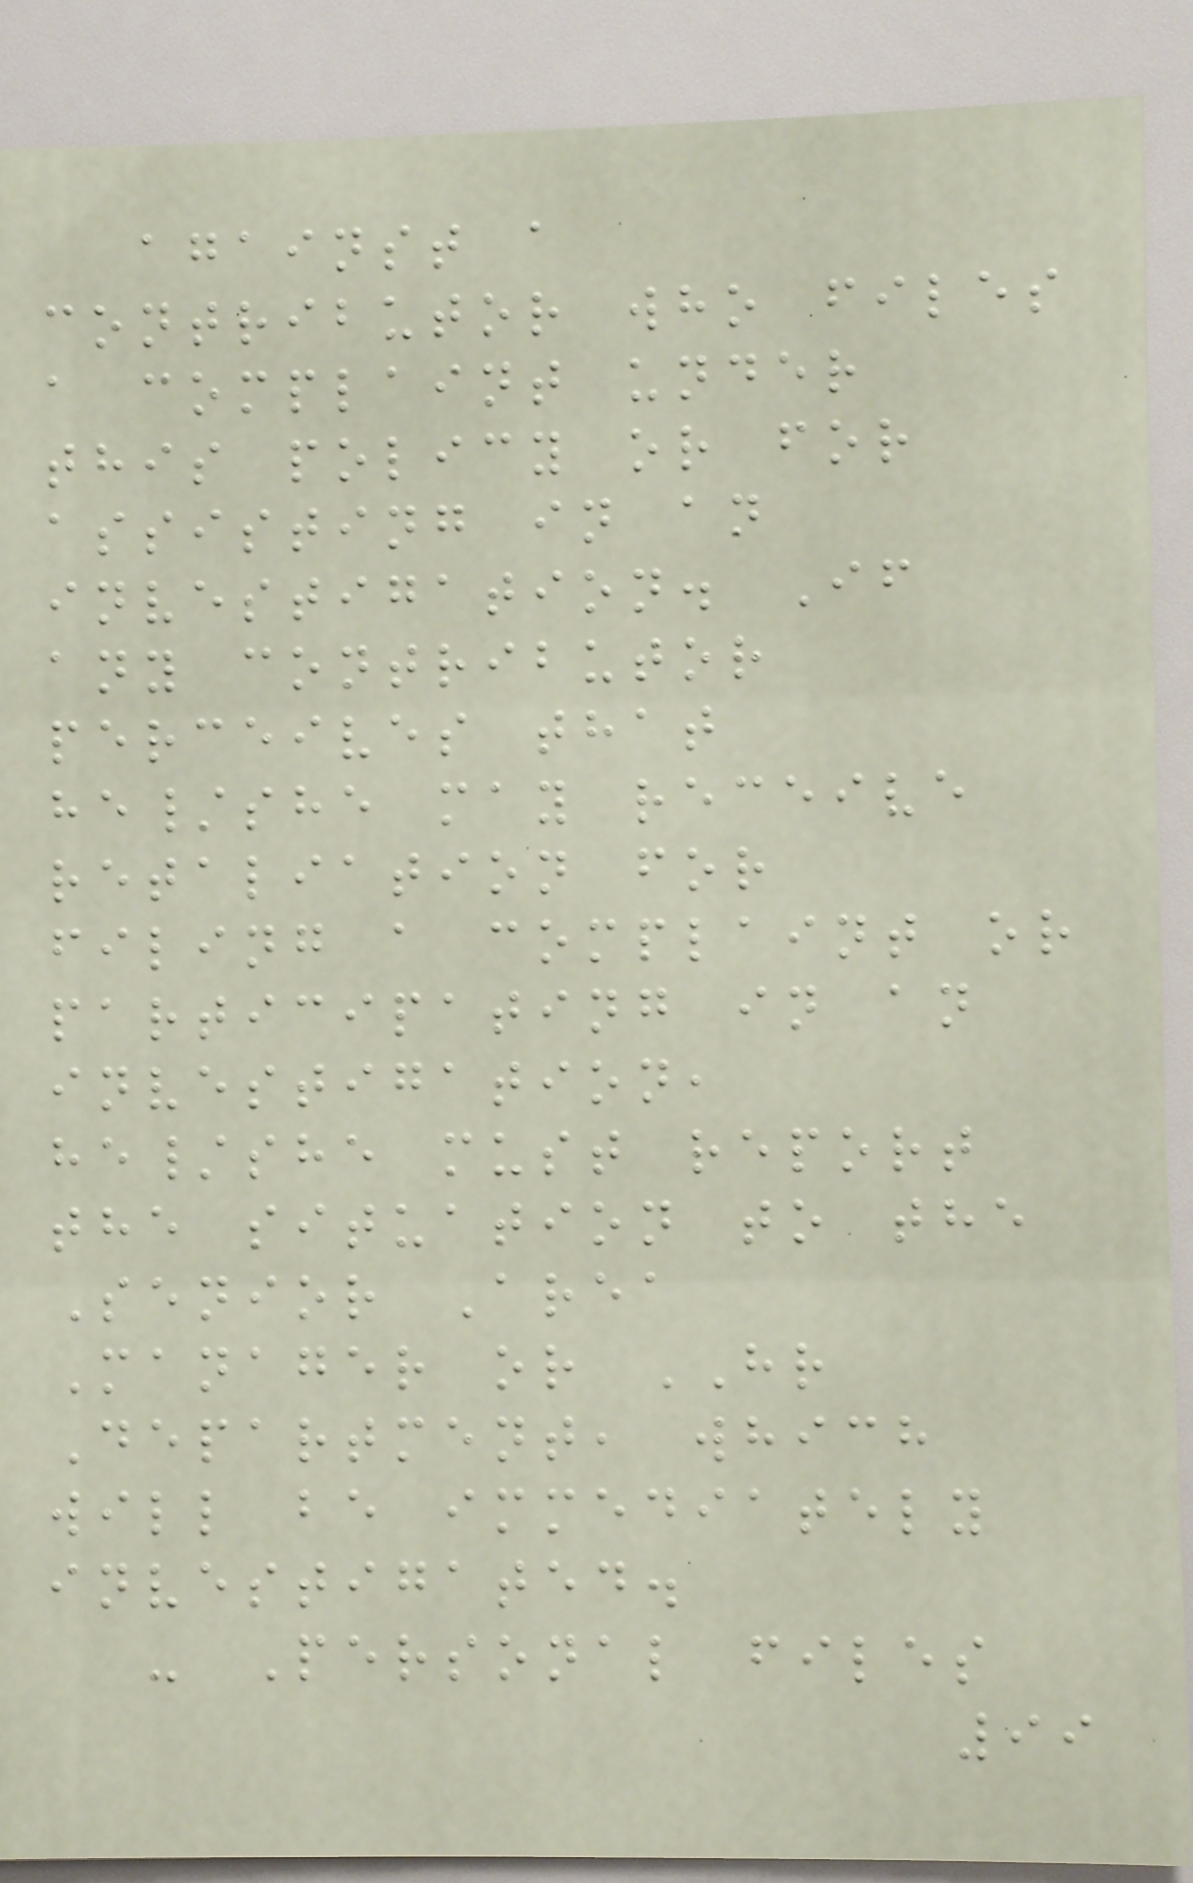against a
contributor who files
a complaint under
this policy or for
assisting in an
investigation. If
any contributor
perceives that
he/she may receive
retaliation for
filing a complaint or
participating in an
investigation,
he/she must report
the situation to the
Senior Area
Manager or HR
Department, which
will be immediately
investigated.
- Personal files
99
